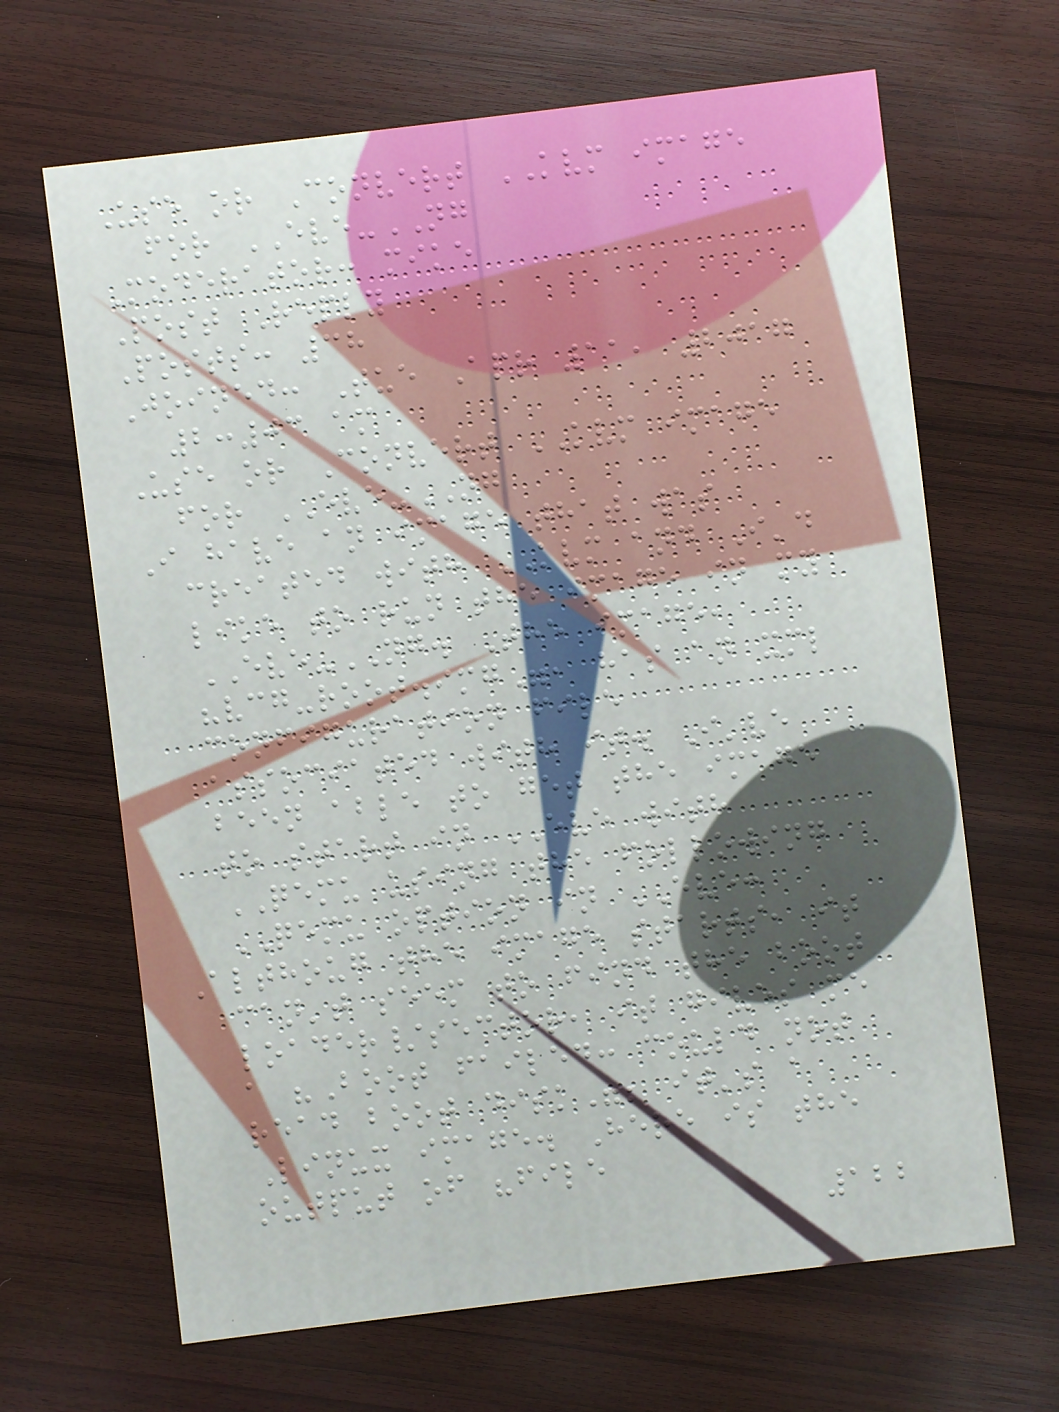Use or Convert KVM image
for EVE-NG
Moderator: mike
Post Reply
Posts: 38
Joined: Tue Apr 11, 2017
2:03 am
Use or Convert KVM image
for EVE-NG
I have an image that was
created with KVM and I'd
like to run the image in my
EVE-NG. The image,
"vcg-root.img", has an xml
configuration file
associated with it. I've
been able to get the image
to start in EVE with
QEMU using the following
QEMU option in EVE:
Althoug the image starts, it
can't seem to find the boot
loader/sector, it gives me
a "Boot failed: could not
read boot disk"; it's a
Linux image. Here is the
output of "file
122
